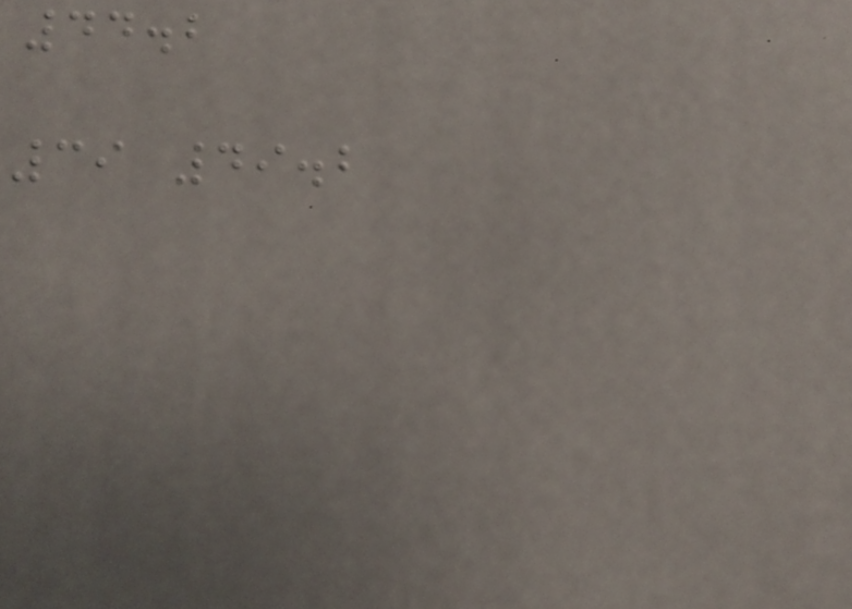44.2
39 49.2
